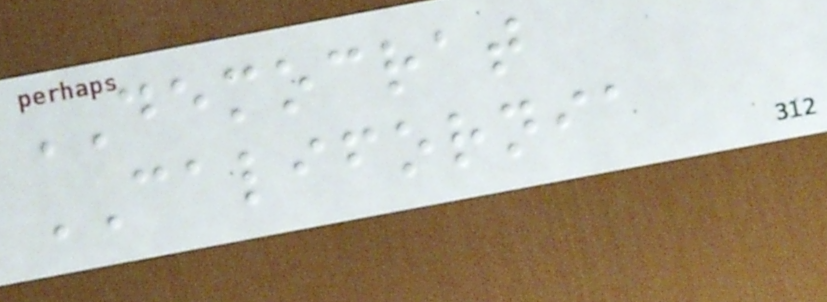DEMOCRAT
CALIFORNIA
